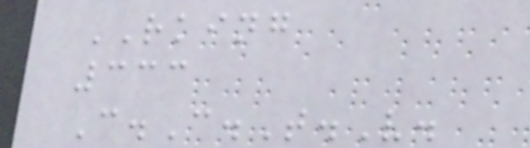RKING
333
C.C.T.V.
